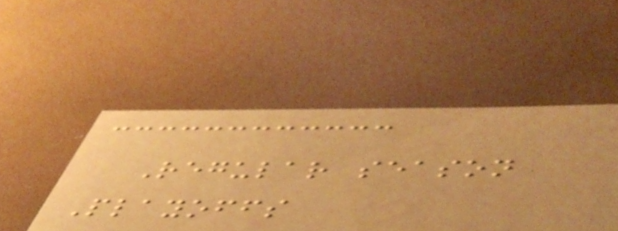Regular season
Playoffs
